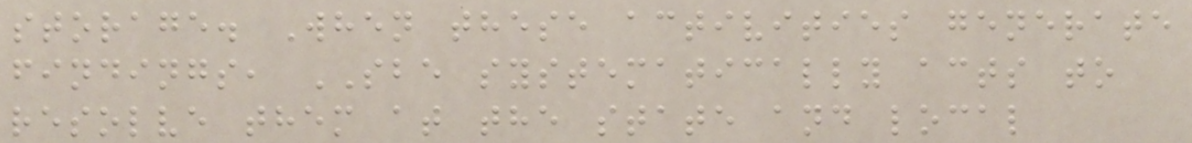storage. When these activities generate
findings, SBE systematically acts to
resolve them at the state and local
